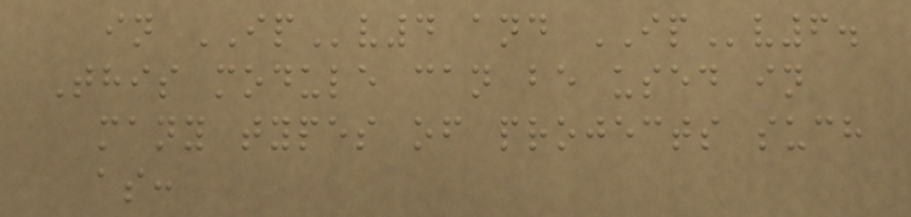in IPv4 and IPv6.
This module can be used in
many types of projects such
as:
